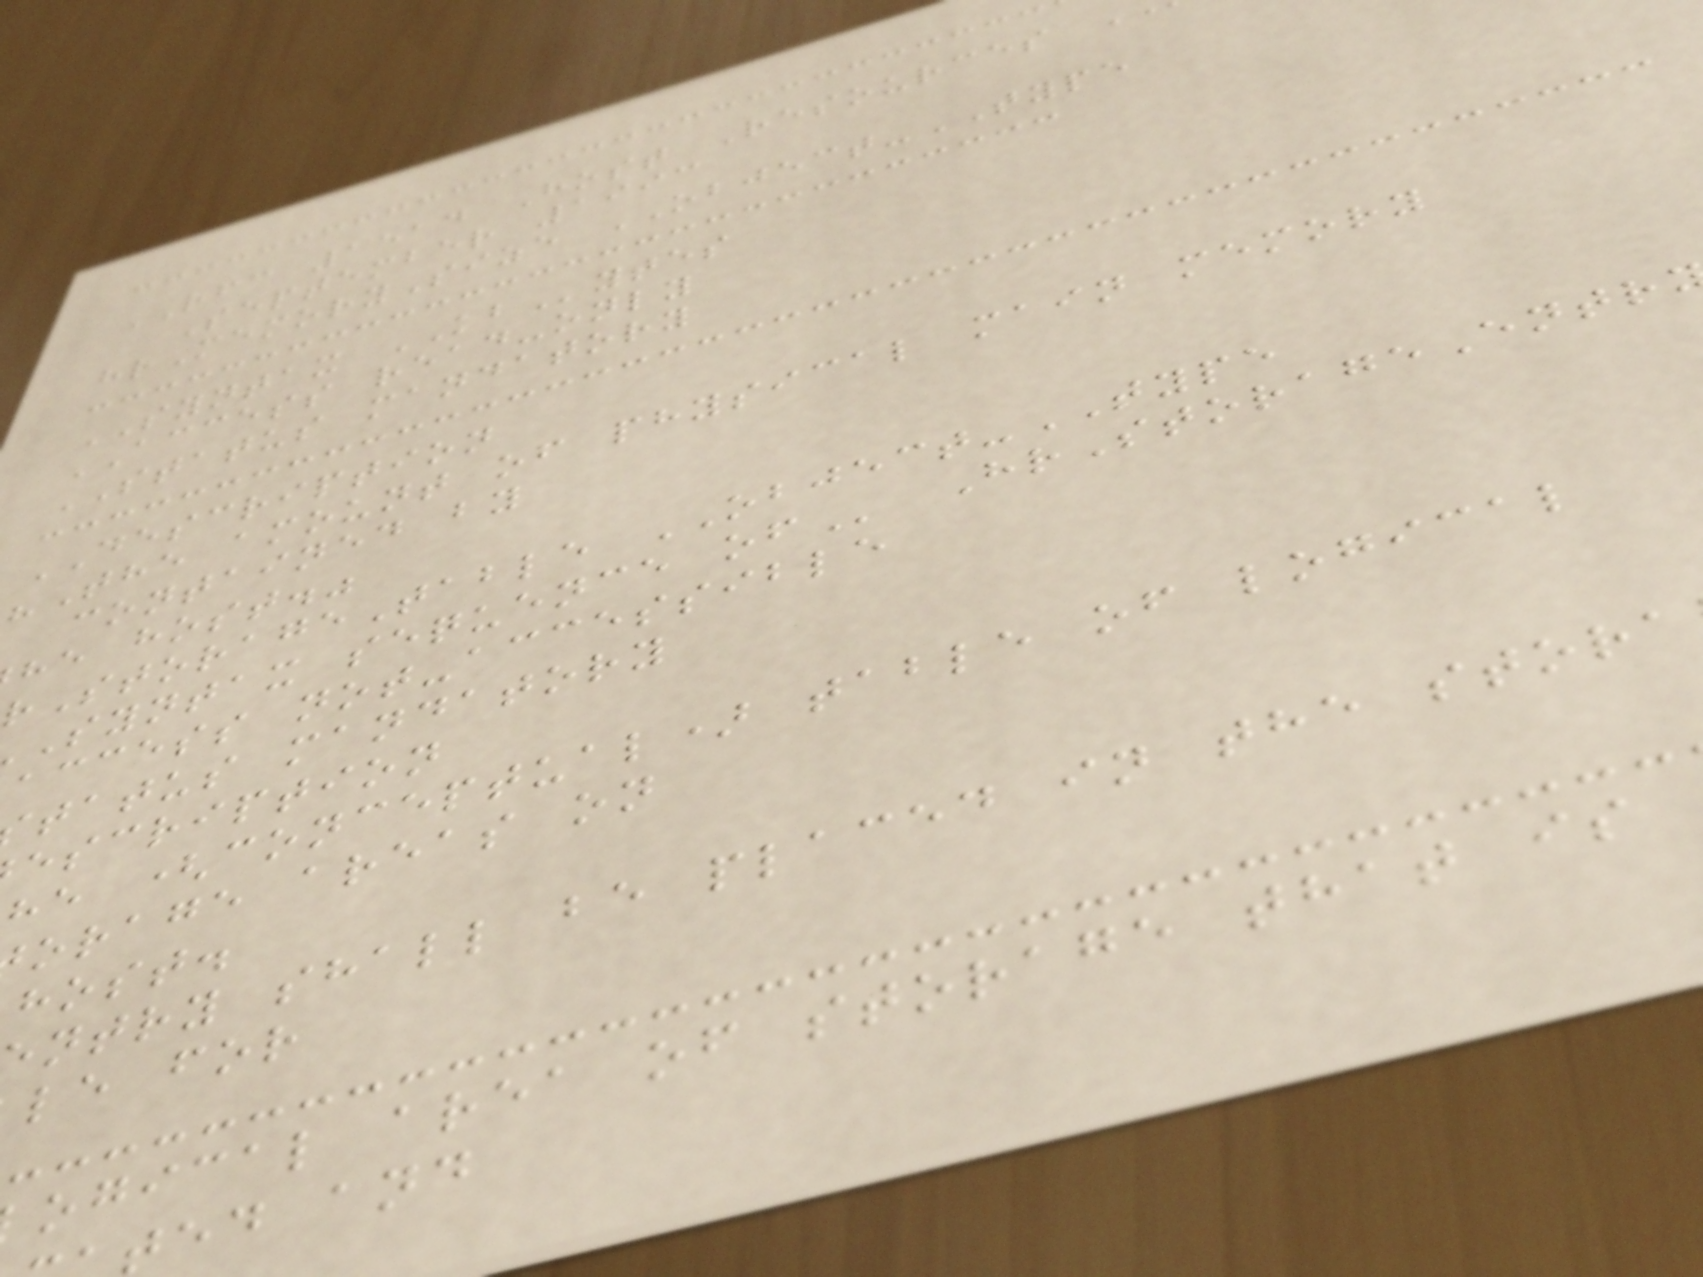RFC 1514 Host Resources
September 1993
hrMemorySize OBJECT-TYPE
SYNTAX KBytes
ACCESS read-only
STATUS mandatory
DESCRIPTION
"The amount of physical main memory
contained by
he host."
rStorageTable OBJECT-TYPE
syntax sequence
access not-accessible
tatus mandatory
escription
he (conceptual) table of logical
orage areas on
host.
ntry shall be placed in the stora
le for
ogical area of storage that is
ed and
